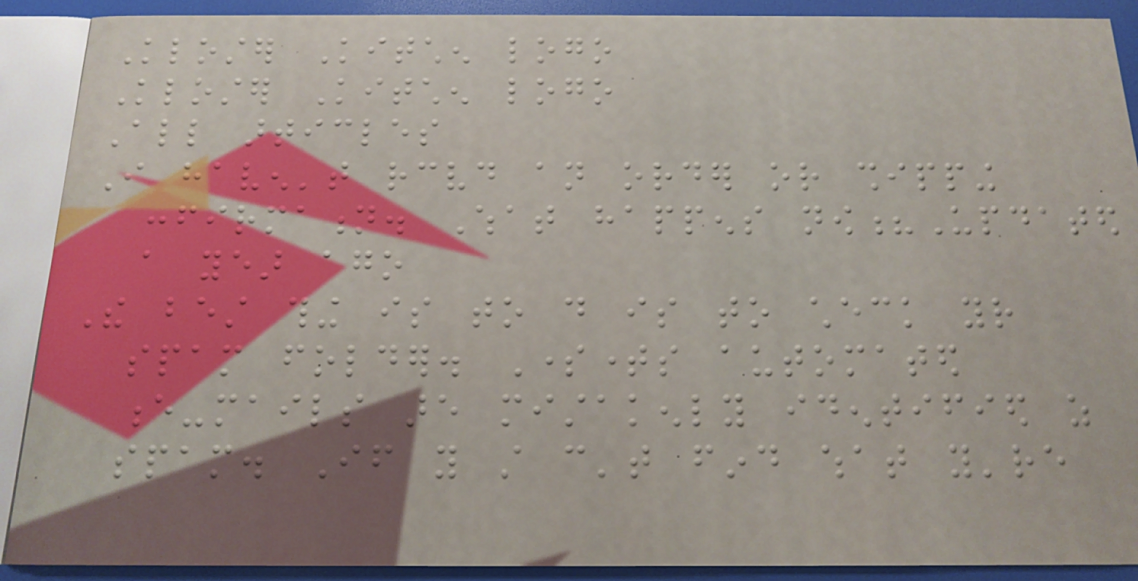Kloster Kitchen logo
Kloster Kitchen logo
All articles
I haven't received an order or shipping
confirmation. What happens now?Updated
a year ago
The best thing is to do is to check your
spam folder. Sometimes automated
e-mails are mistakenly identified as
spam. If you still can't find what you're
